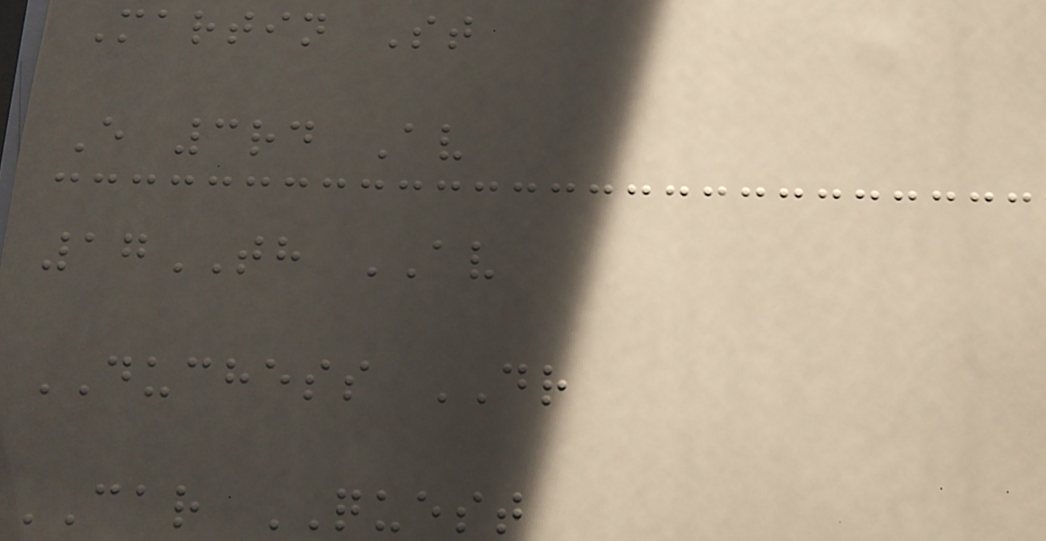Martin St
E 3rd Av
17TH AV
DUCHESS DR
CAR QUEST
